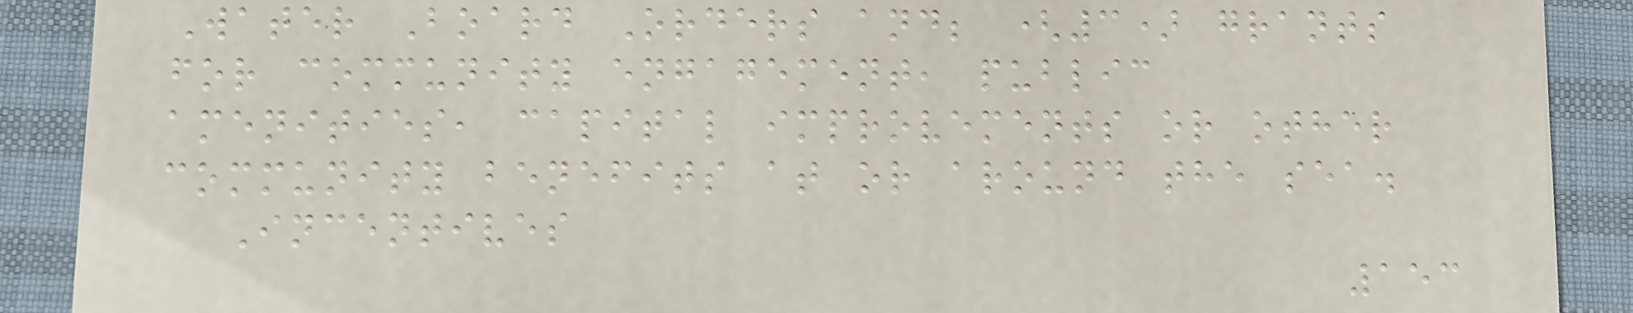Water Board Orders and; (3) grants
for community engagement, public
amenities, capital improvements or other
community benefits at or around the sea.
Incentives
153
